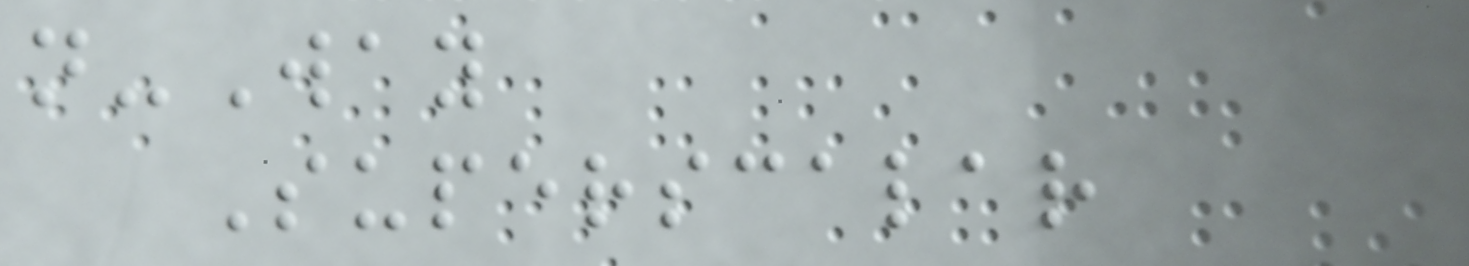n-Way
Superscalar
